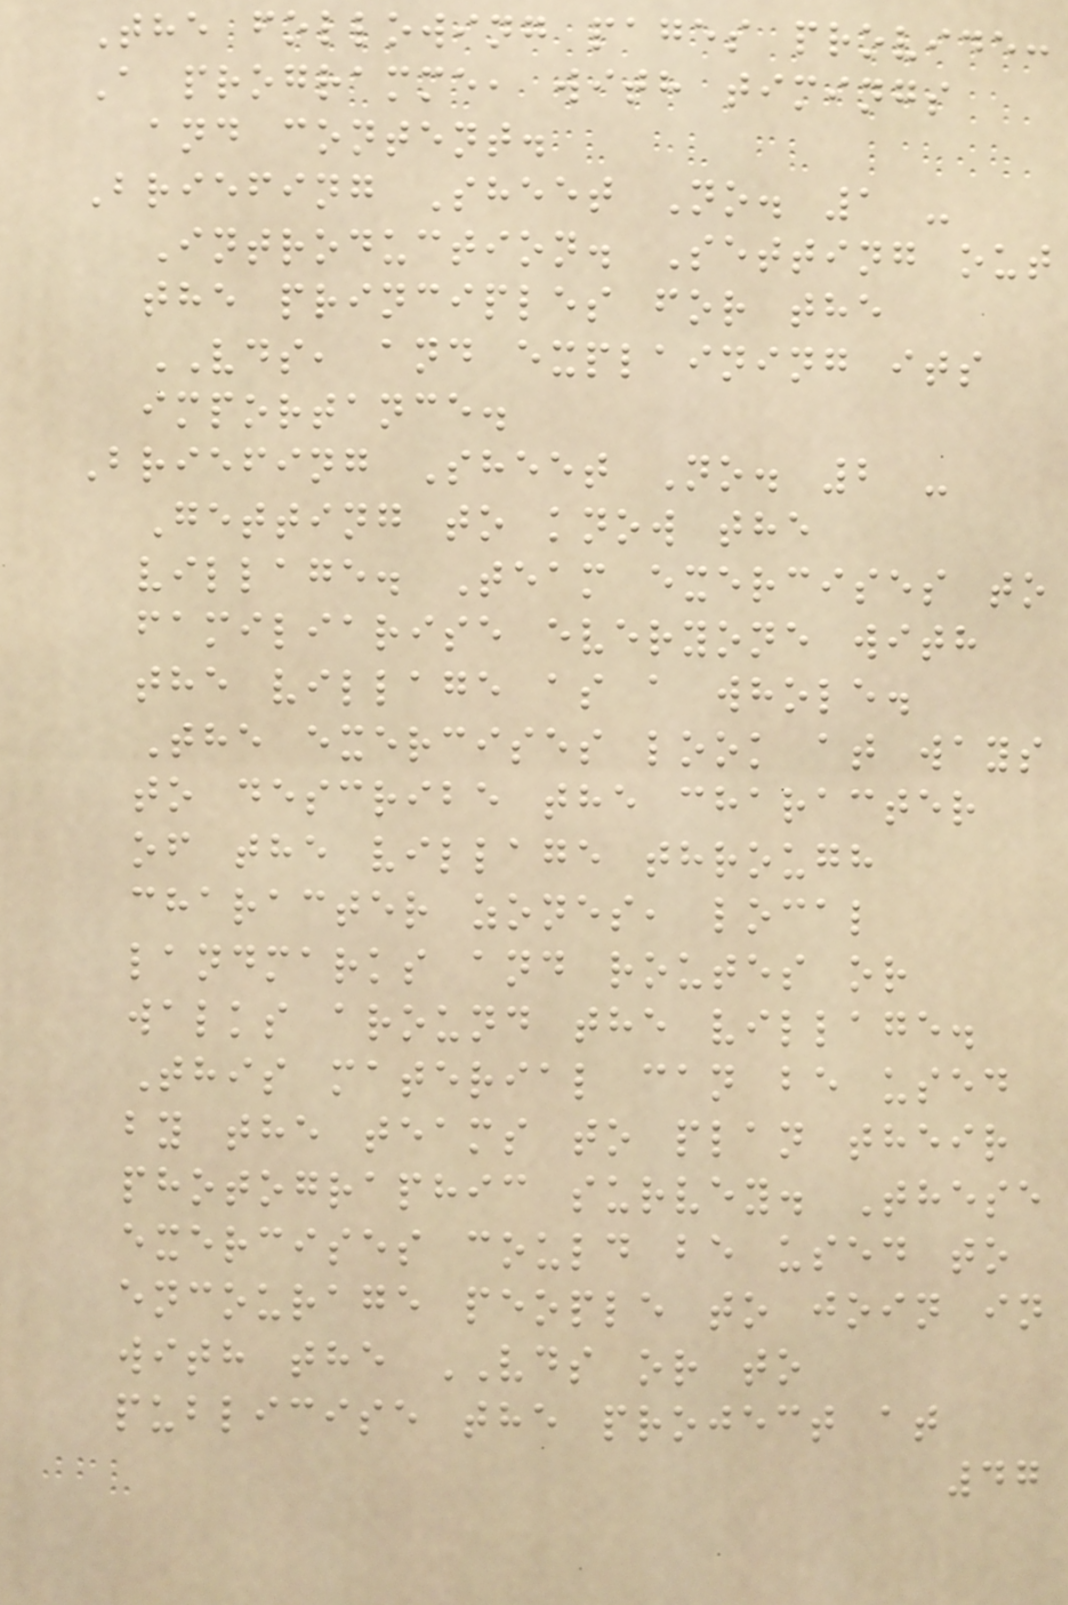The following pages provide:
A programme, with timings
and content.
Briefing Sheet No. 1 -
Introduction. Setting out
the principles for the
VDS, and explaining its
importance.
Briefing Sheet No. 2 -
Getting to know the
village. Team exercises to
familiarise everyone with
the village as a whole.
The exercises look at ways
to describe the character
of the village through
character zones, local
landmarks and routes or
walks around the village.
This material can be used
by the teams to plan their
photographic survey. These
exercises could be used to
encourage people to join in
with the VDS or to
publicise the project at
47
